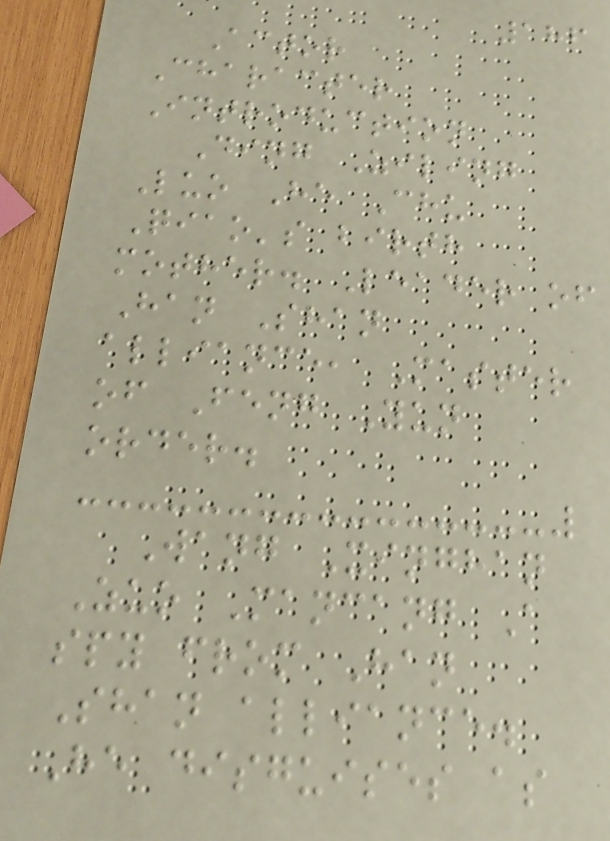186
Actor
Character
Introduction
Ding Ziling
Luo He Chu
Qiao's birth
mother. Leader of
Han Shan
alliance, Master
of Feng Yun
order.
Wang Xinghan
Zuo Mancang A
spy from Han
Shan alliance.
He disguises as
